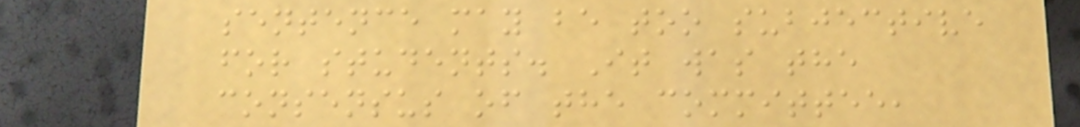sentence may be too subjective
for students. It was the
consensus of the committee,
